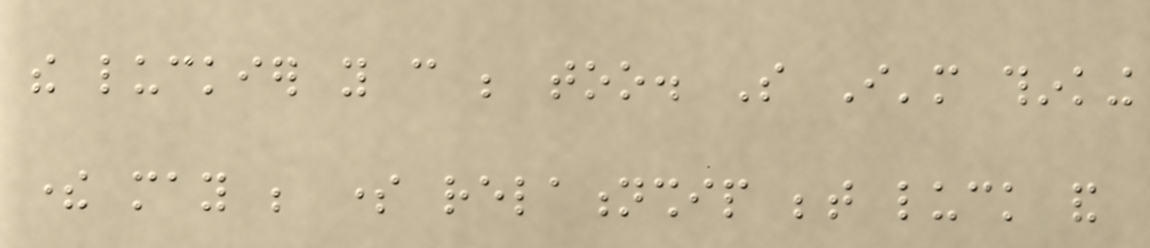the luckier you can be too. So I'm thinking
there may be some relationship between luck and
